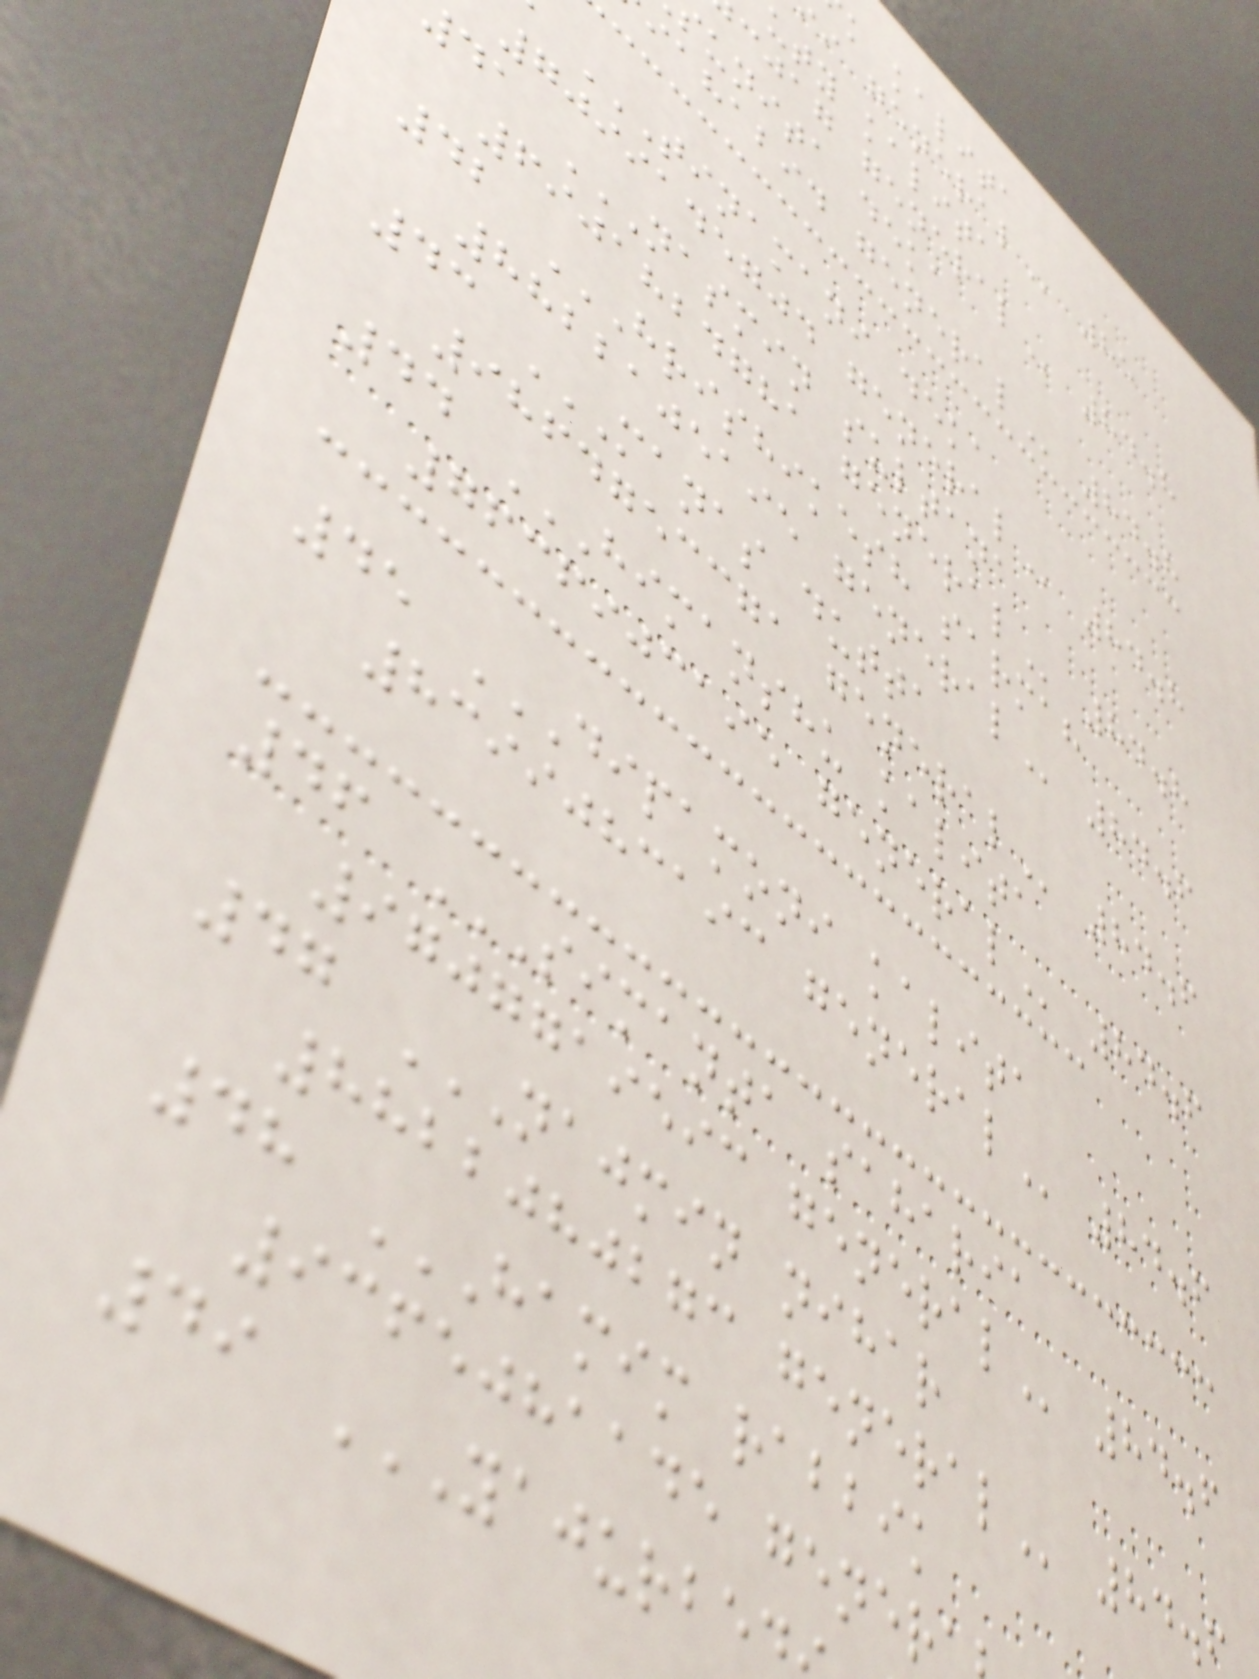k kalita
uty kalita
unita deka
iahabid
7099145704
6901824781
42 HRISHIKESH SARMAH
8822105195
43 MANAS DUTTA
9864753371
44 HIMANSHU KALITA
7636903195
45 DIPAMONI KALITA
8399083193
46 SIMANTA SAHARIA
9707719593
47 NAJMIN NIHAR
8822080273
48 HAMIM RABBIK
9365081145
